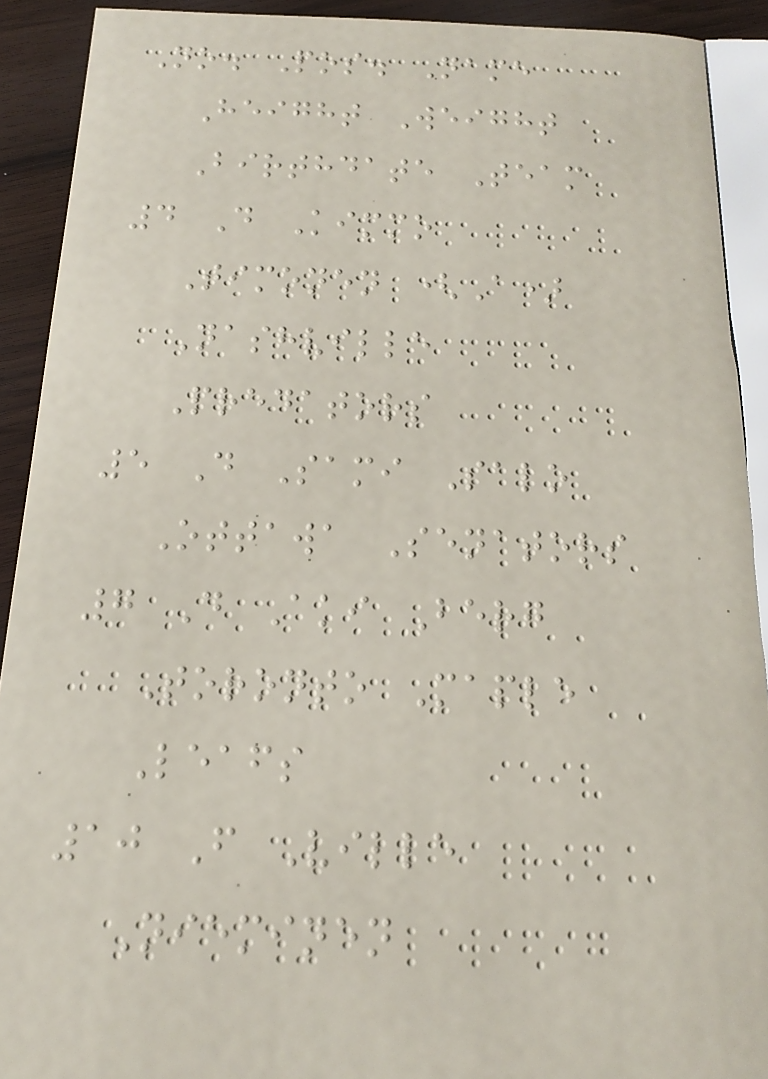No. Pos. Name
Height Weight
Birthdate Team
4 D Kimmo
Timonen (A)
Nashville
Predators
5 D Sami Salo
Ottawa Senators
7 D Aki Berg
Toronto Maple
Leafs
10 F Ville
Nieminen
